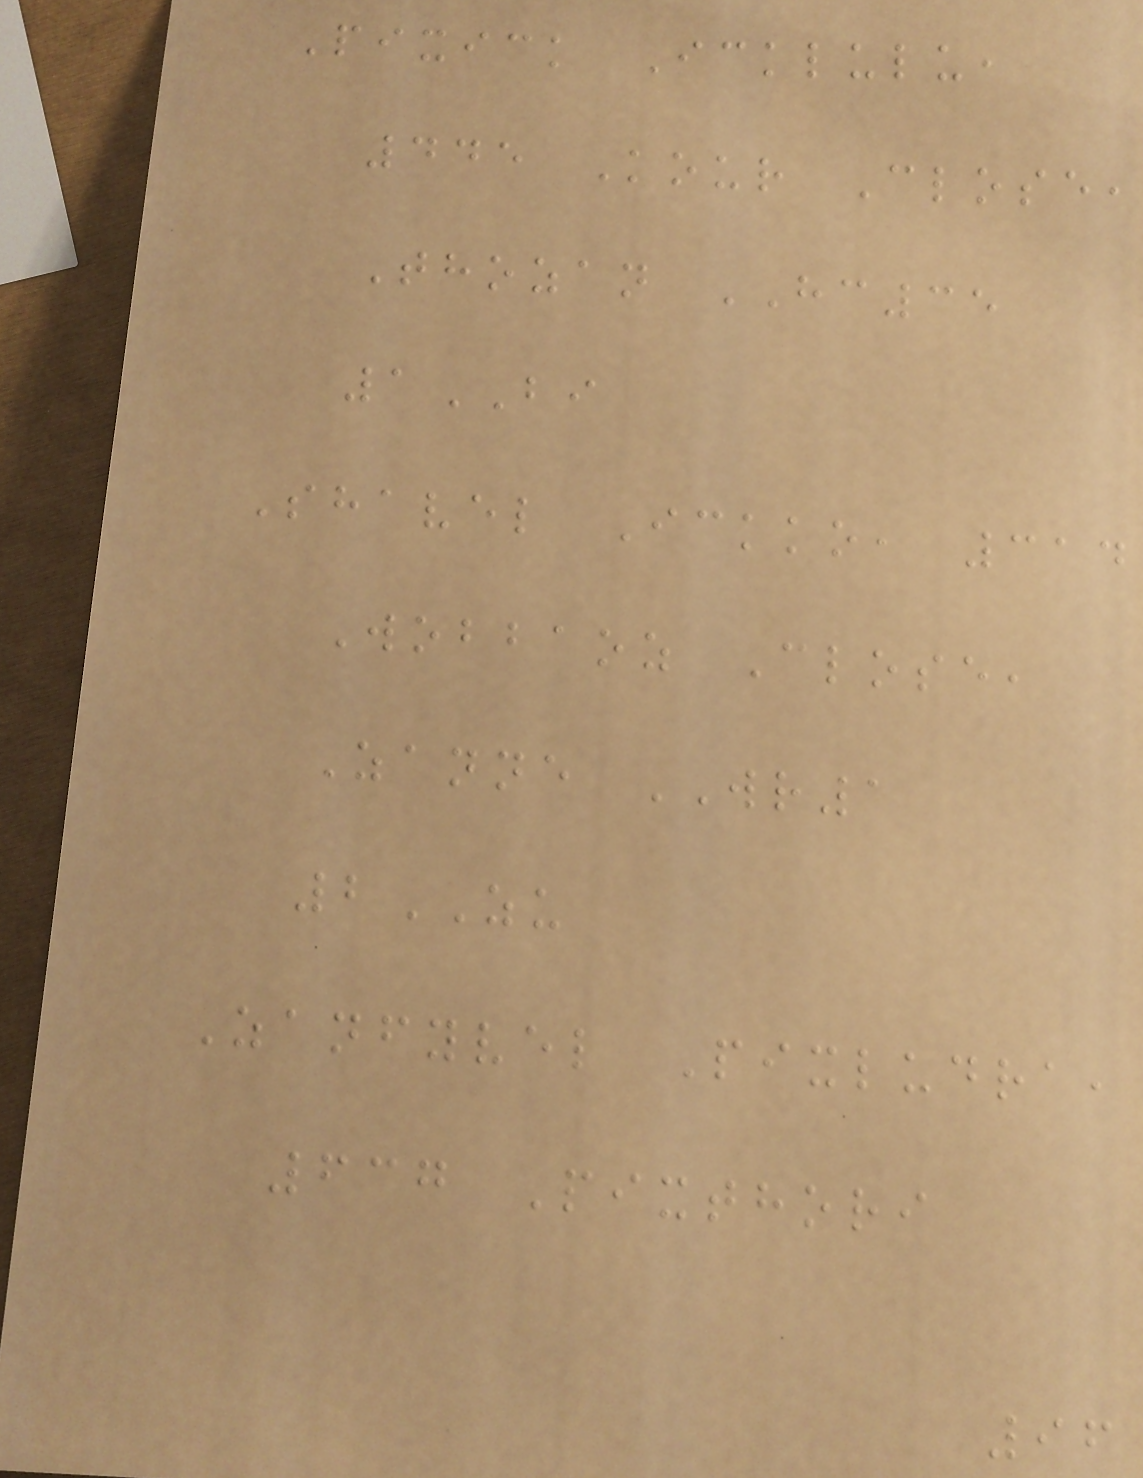Pixick Icklulu,
445 Kour Close,
Thozan HC35
1BI
Shavel Ickko, 314
Wobbaoz Close,
Zanne WR1
2ZU
Zanfyvel Pixludra,
637 Pixthori
96
